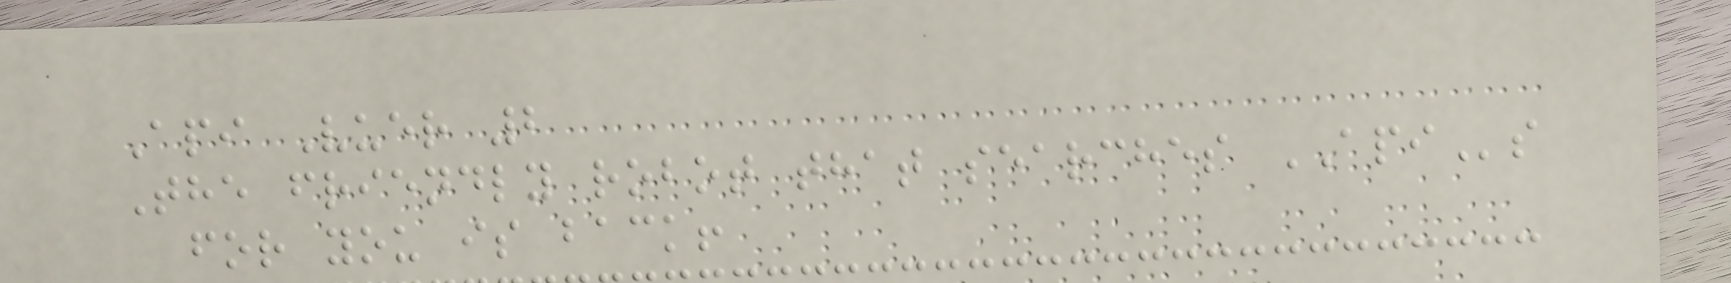Api Vuer 2
The friendly robot that searches APIs
for you is back!
